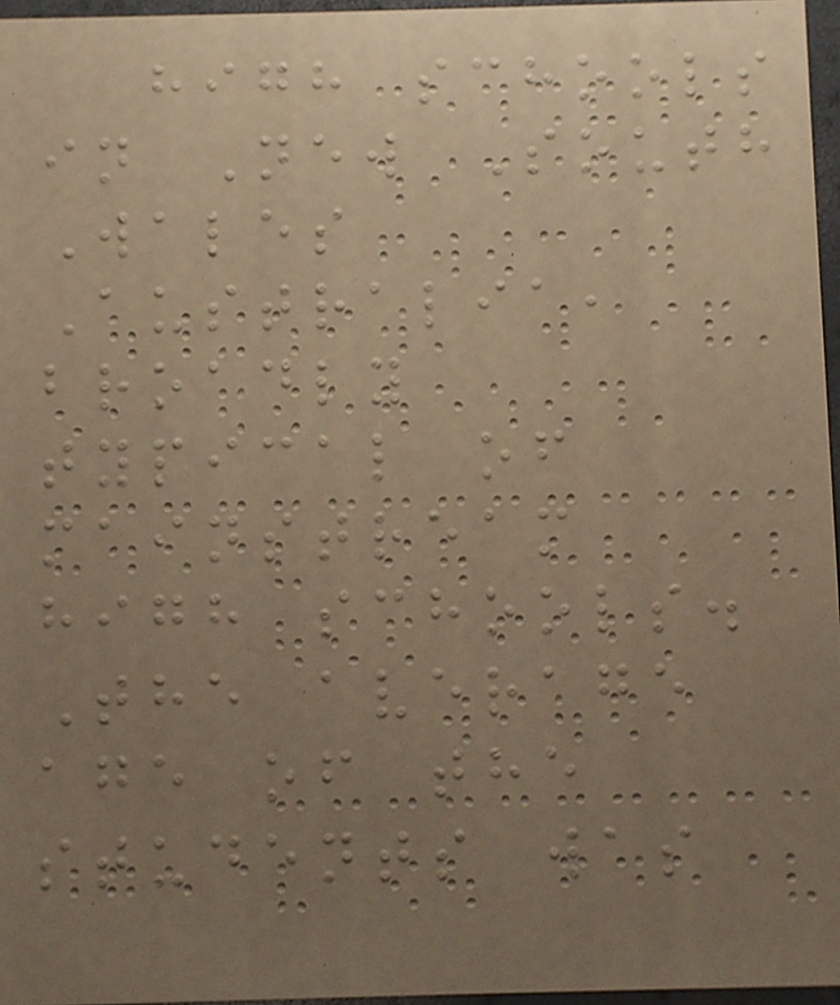high schools
in New South
Wales
Australia,
broadly
typical of
mainstream
high schools.
The average
age of the
students was
